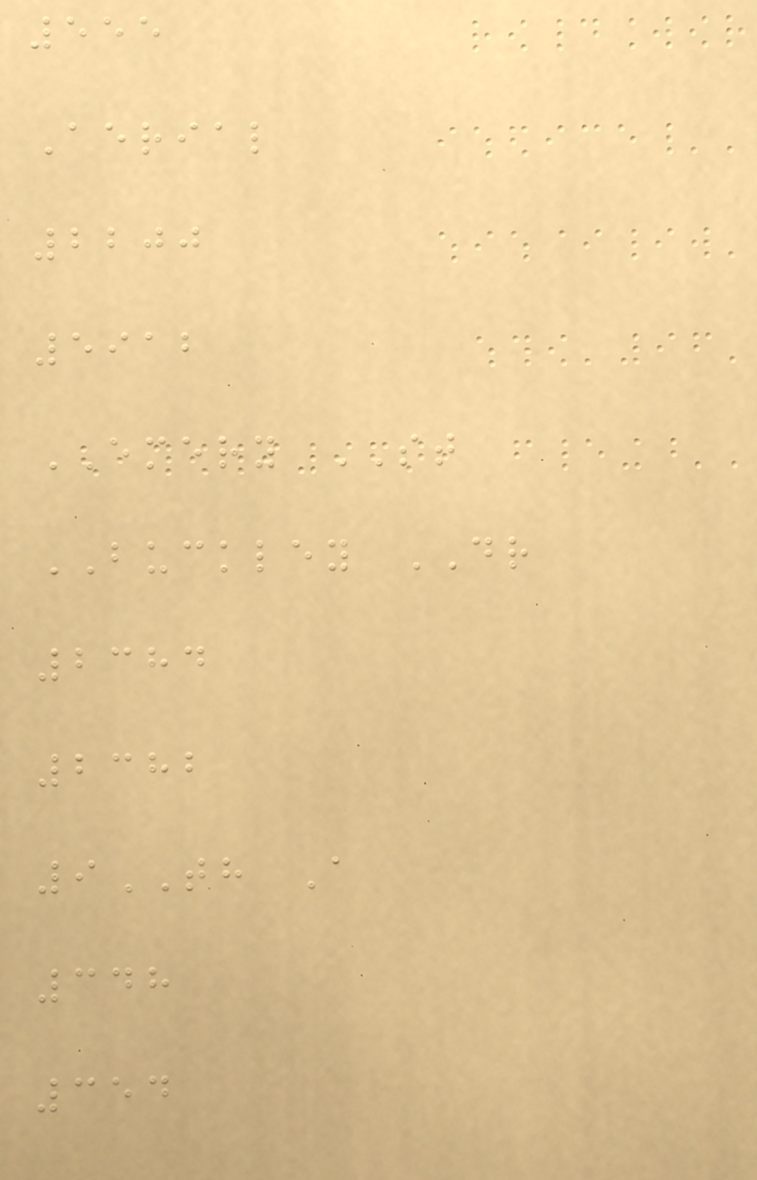555
Aerial
2200
5912
EMERY ST
BUCKLEY DR
2384
2382
9TH A
348
354
